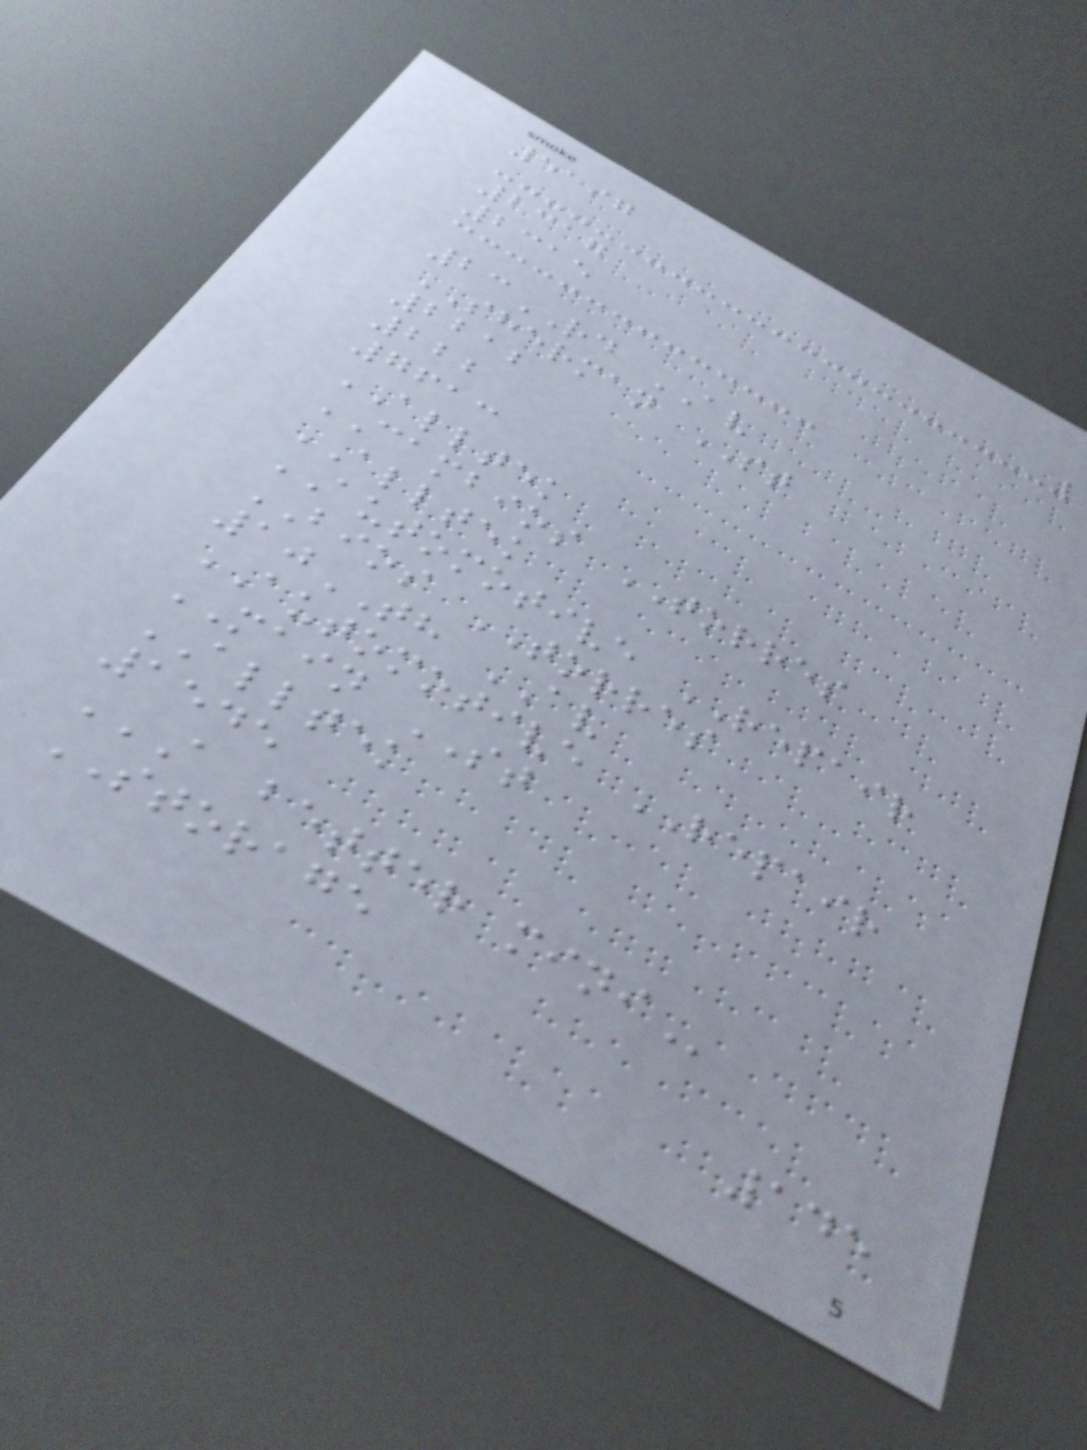5197
2317
2315
23RD AV
SHERMAN ST
2212
222
7613
ALLTEK
CAMBIOS TORRES
ALLTEK
AUTOMOTIVE REPAIR
BIOS TORRES
10TH AV
AUTOMOTIVE REPAIR
MAIN ST
ALLTEK
1545
A BETTER MINI
STORAGE
145
